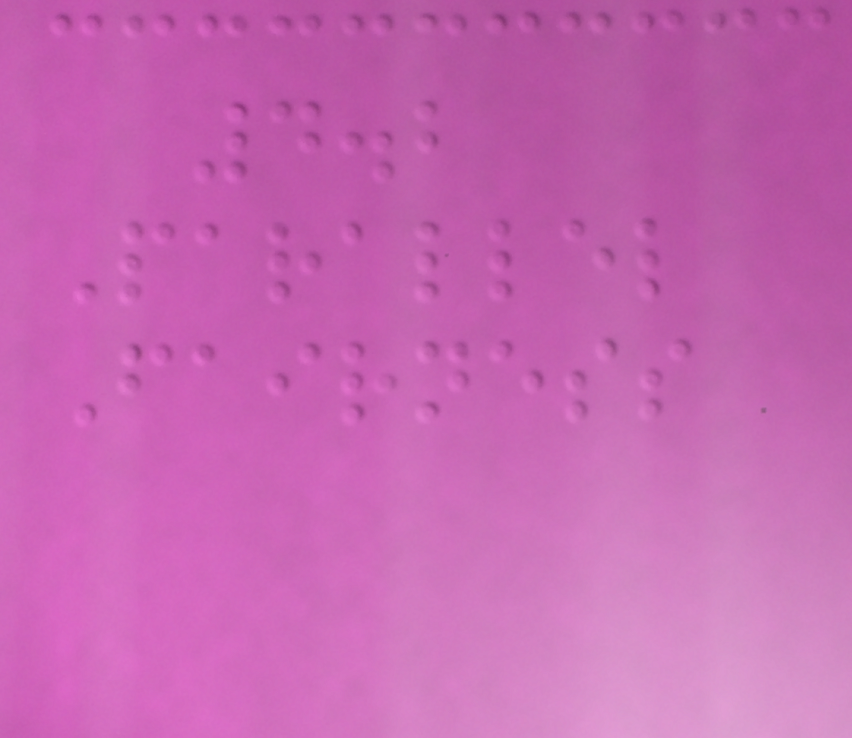4.2
Parallel
Fairness
